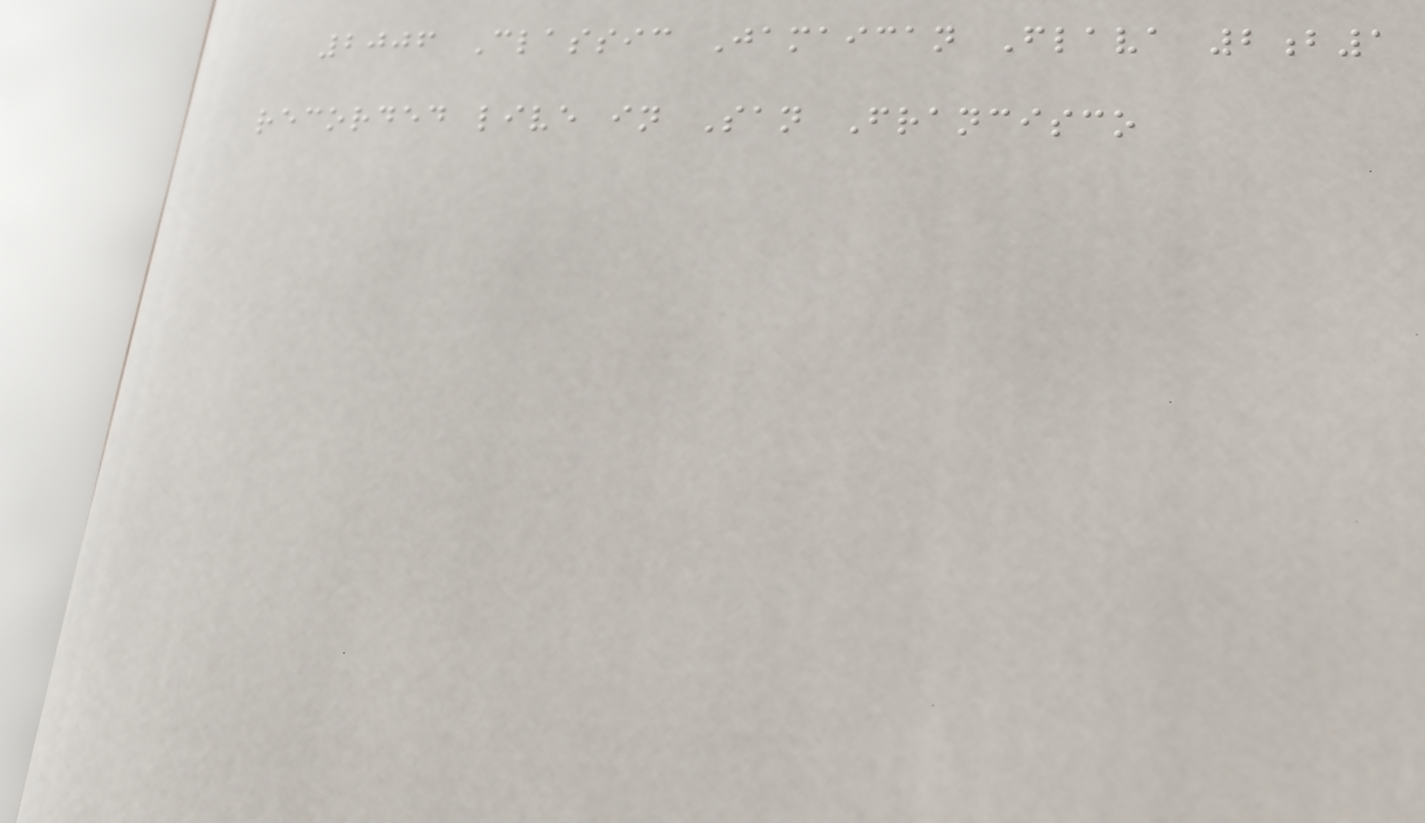2006 Classic Jamaican Flava 2b1
recorded live in San Francisco
